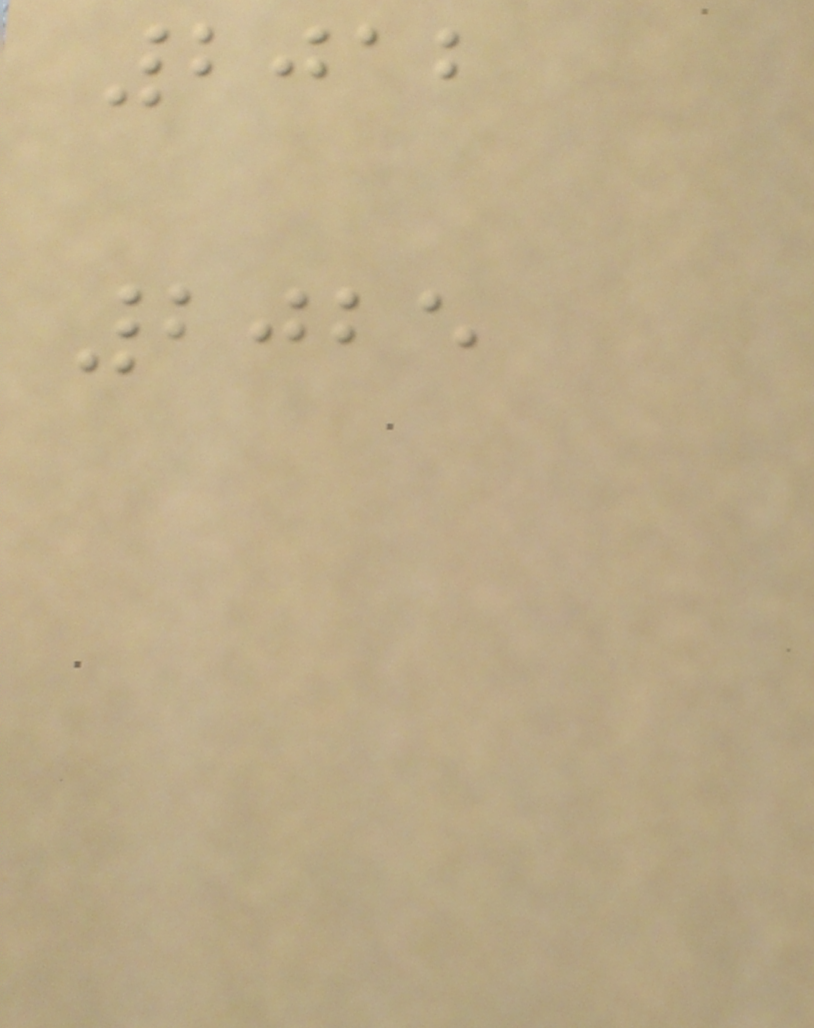2012
2025
